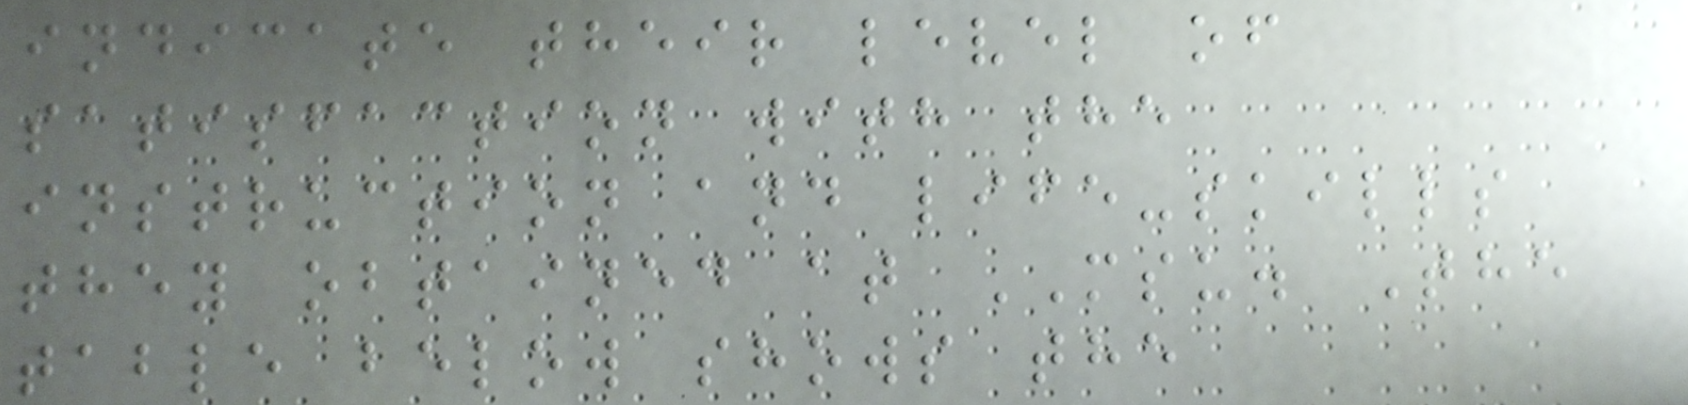indicate their level of
satisfaction with the
instruction and life-skills
they obtained at MSU. The
table below shows the
